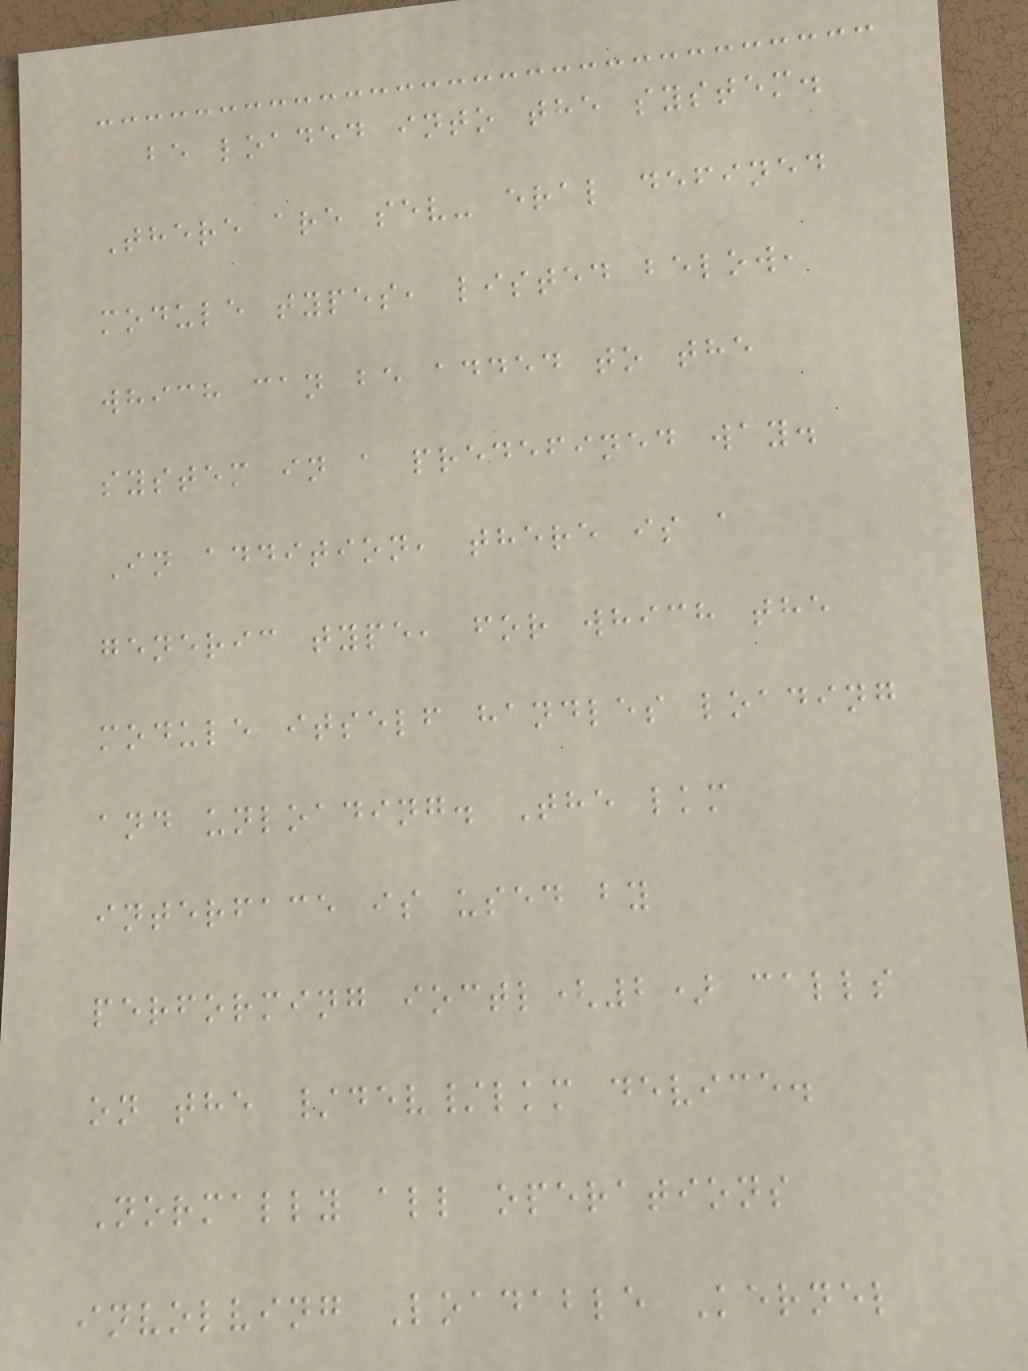be loaded into the system.
There are sev- eral defined
module types, listed below,
which can be added to the
system in a predefined way.
In addition, there is a
generic type, for which the
module itself handles loading
and unloading. The lkm
interface is used by
performing ioctl(2) calls
on the /dev/lkm device.
Normally all operations
involving Loadable Kernel
